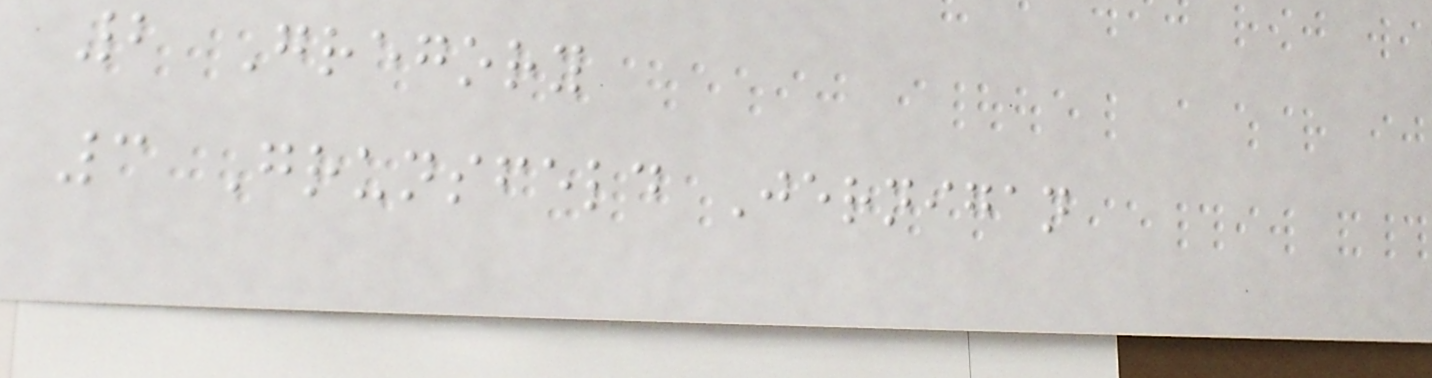2 Gregory
3 Grunsfeld Jernigan
